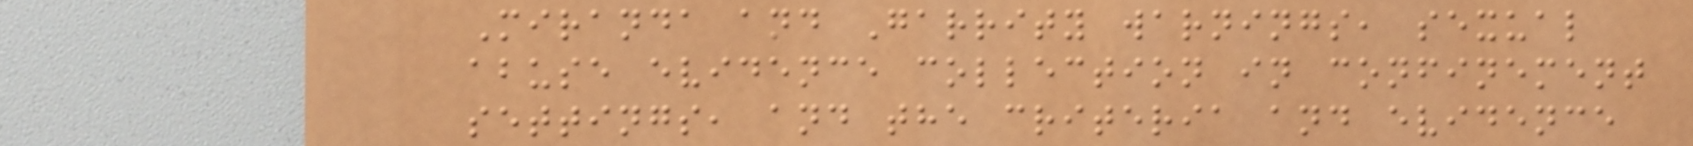Miranda and Garrity warnings, sexual
abuse evidence collection in confinement
settings, and the criteria and evidence
